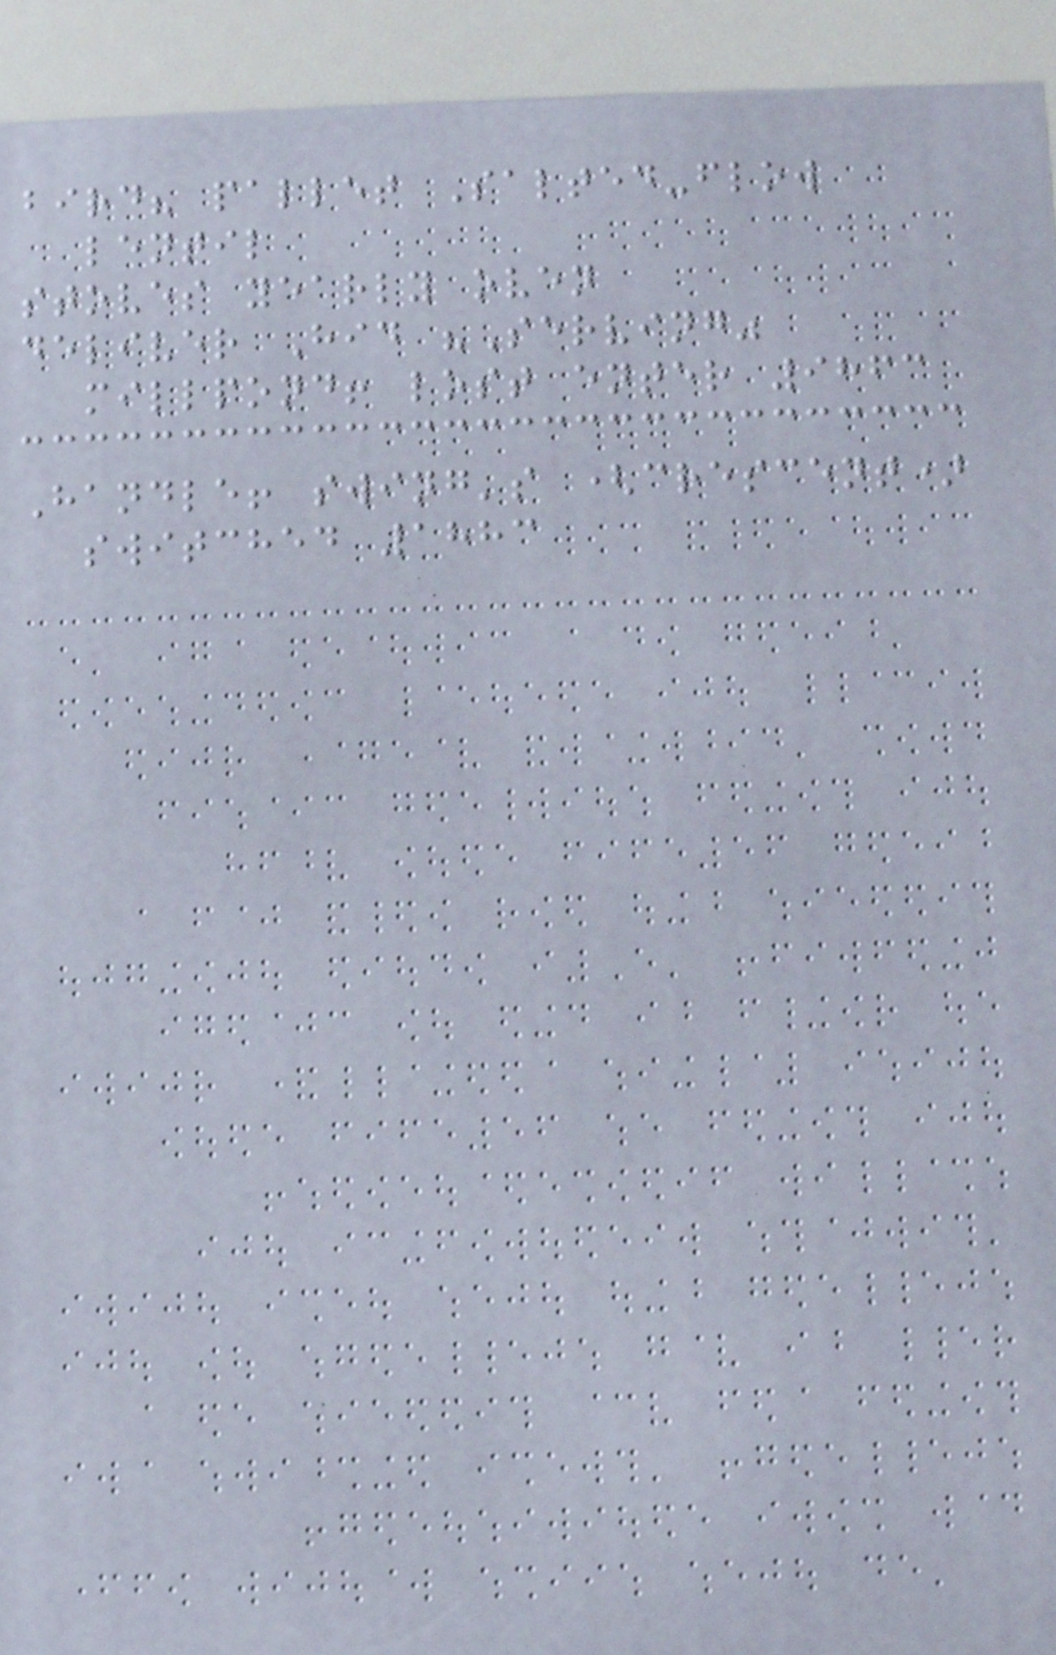bird? pallet Salted-flow
lentil
stoves yearly oven
deliver Hid "Serving"
millpond! lost enter 9863
Handle! swing's (crescent)
switched 1883
